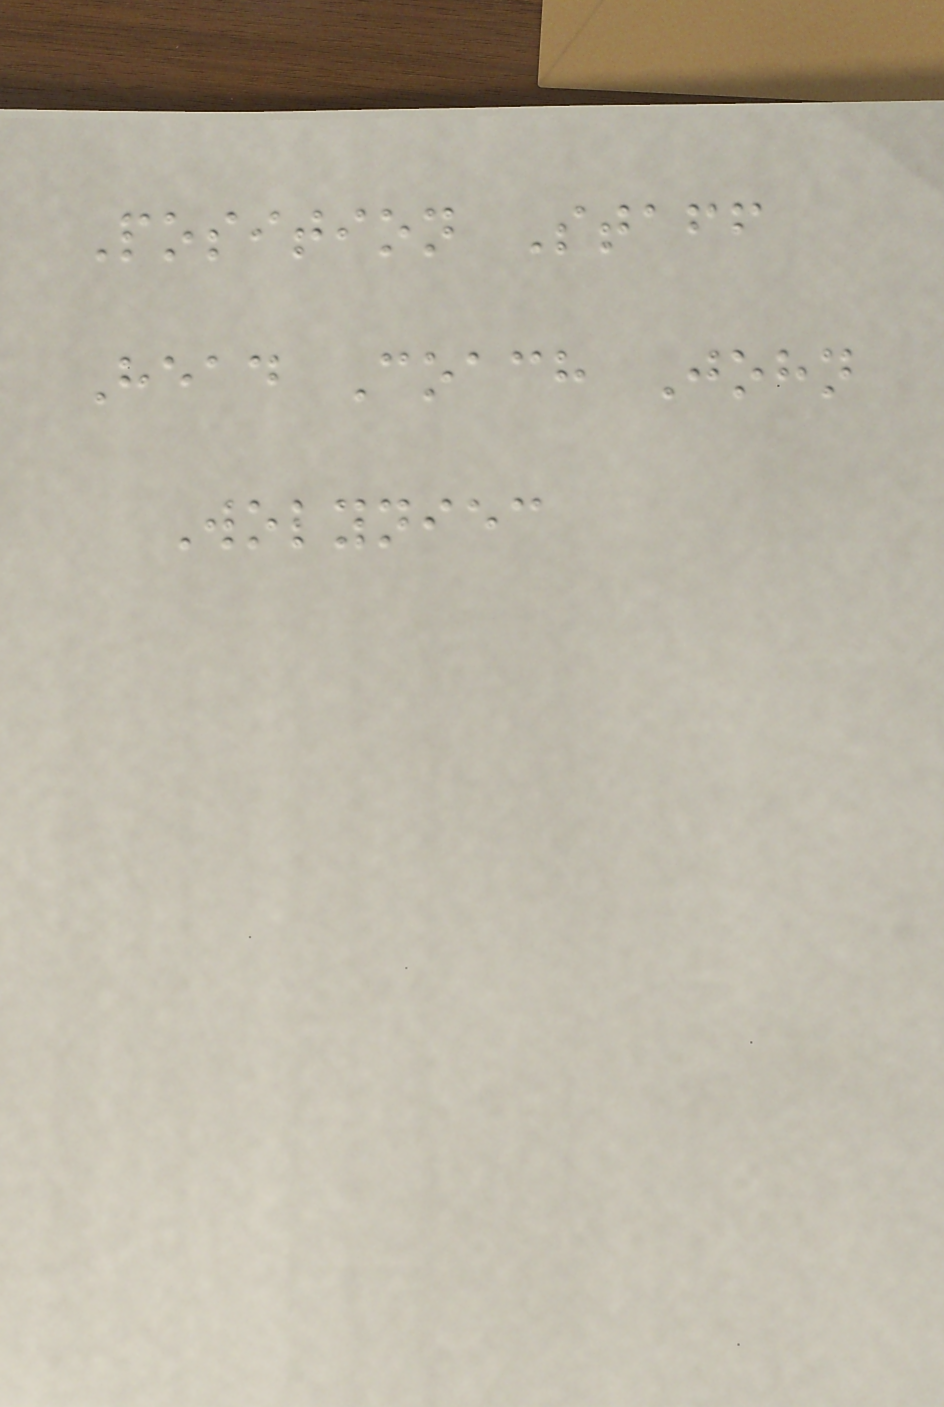Position Staff
Head Coach John
Wolyniec
